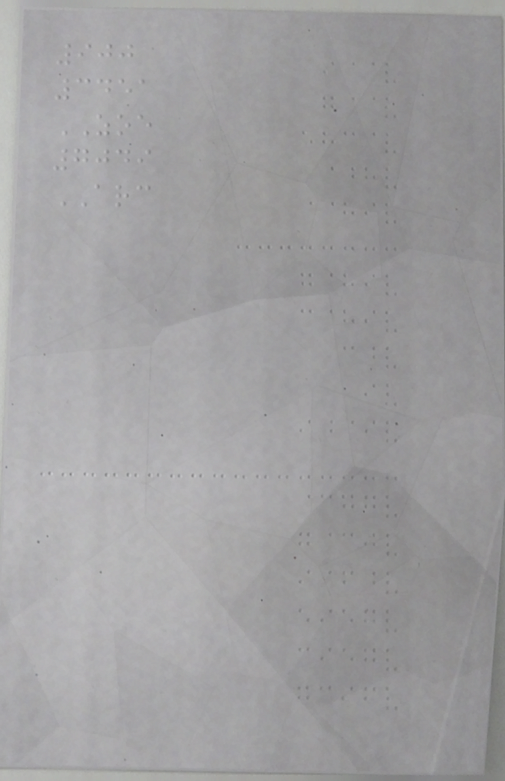900
3451
ZOE
7049
ARC
